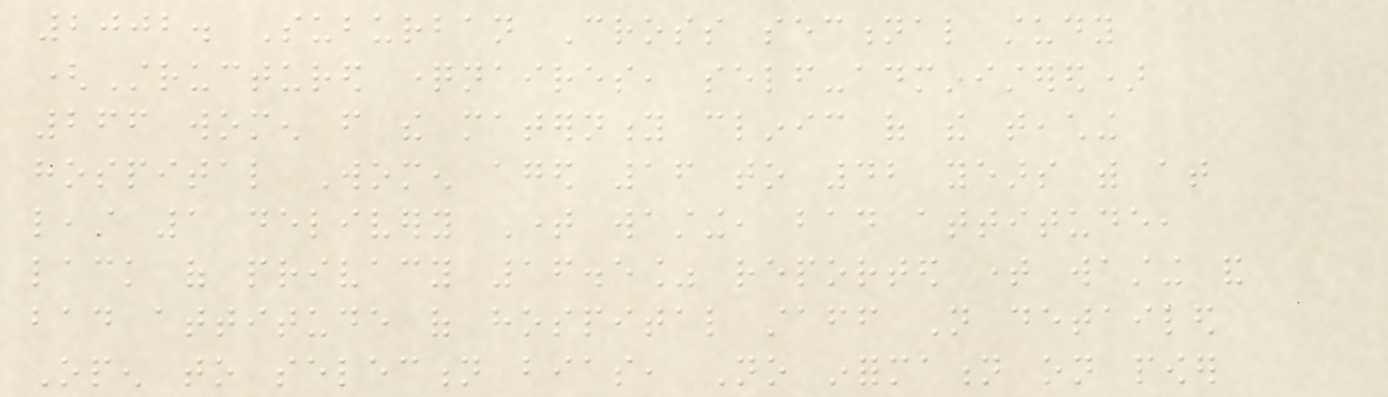2002. Suburban Cross sectional study
(Structured questionnaires, self-administered)
266 women from the maternity clinic of the teaching
hospital Women aged 16 to 42 years with at
least 1 delivery Time wasting, bad attitude,
lack of privacy 16.5% reported time wasting and
bad attitude of hospital staff Not detailed
Open to selection bias, No information on power
